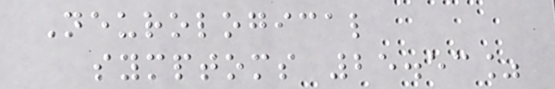Neurological
symptoms 25.53%
